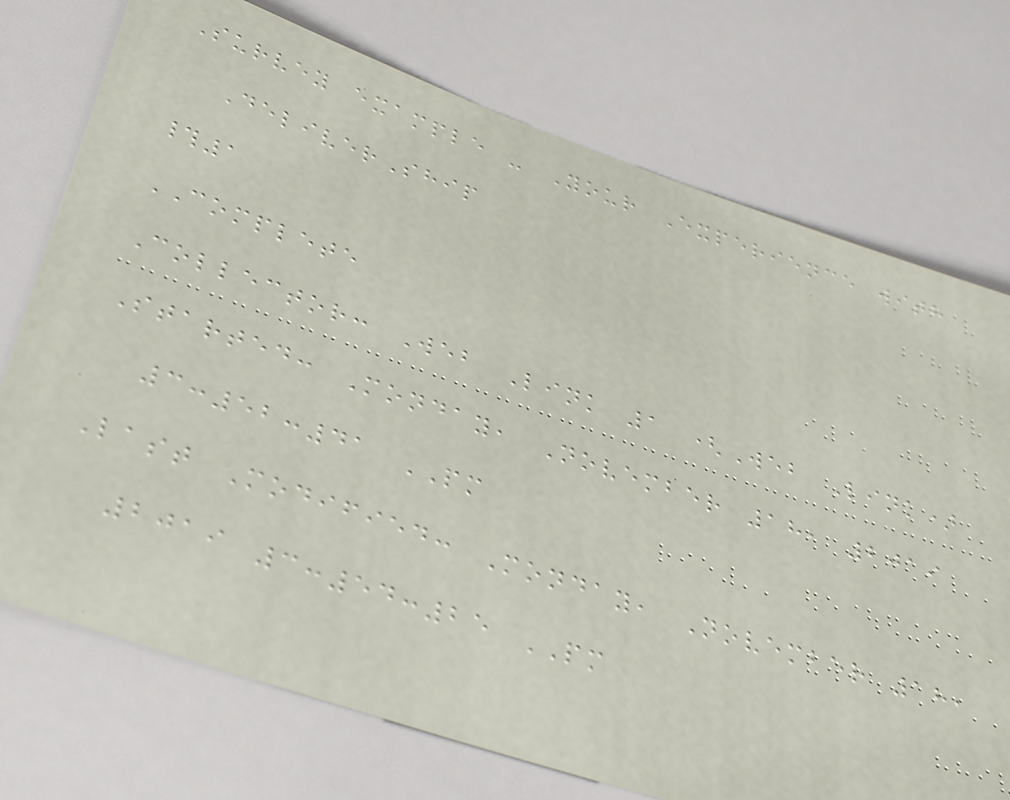Survey example - Your Experience with
DeliverShip
#1
COMPLETE
Collector: Web Link 1 (Web Link)
Started: Monday, November 18, 2019
3:52:41 PM
Last Modified: Monday, November 18,
2019 3:54:25 PM
